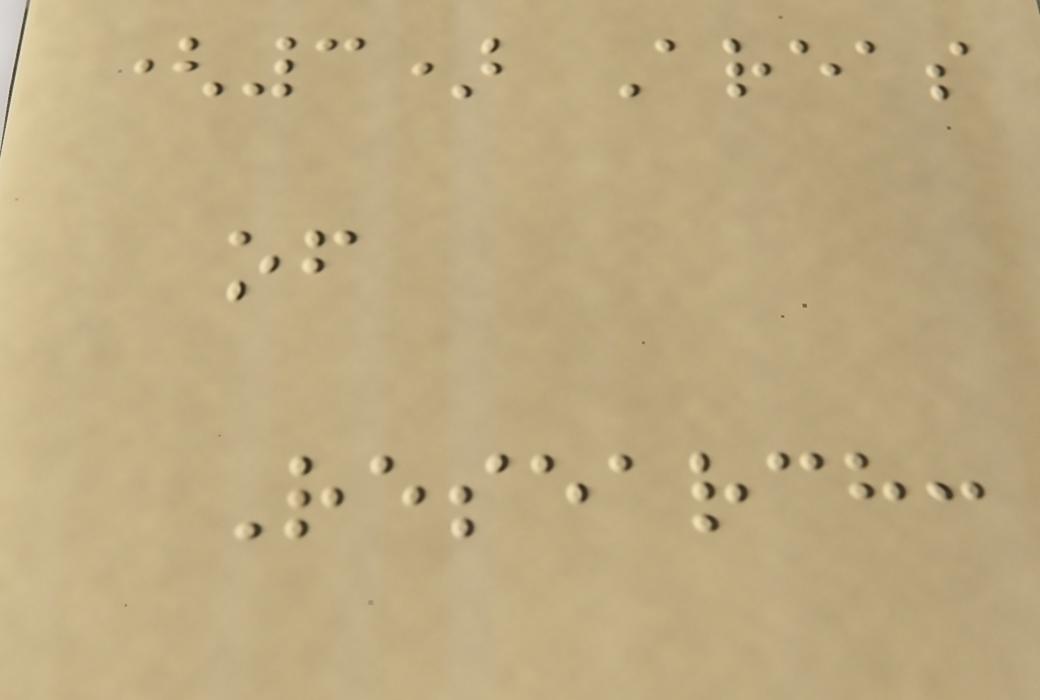(3) Areas
of
Research:
